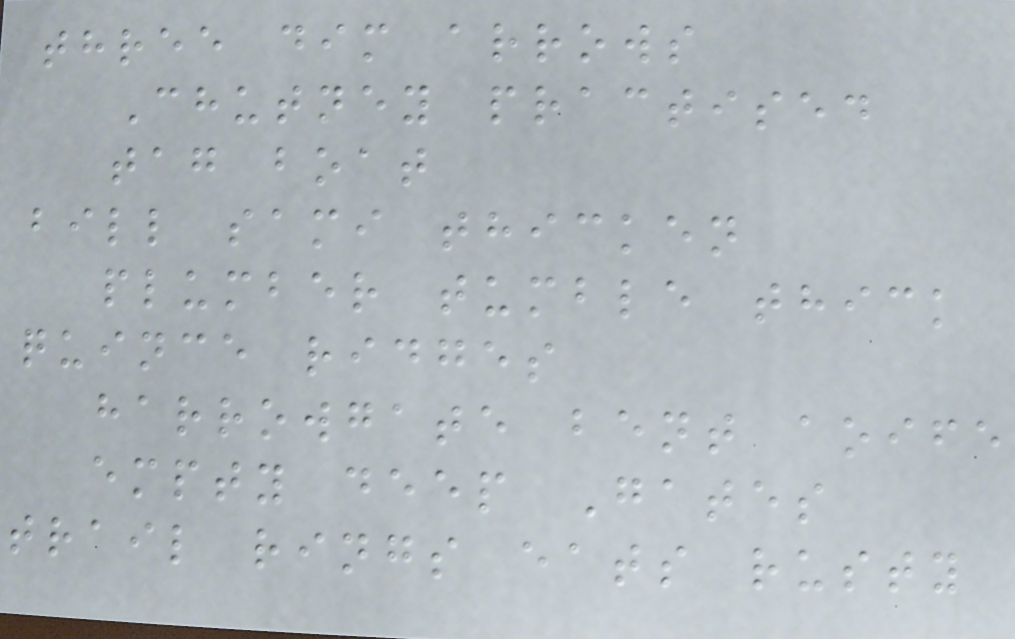three dim arrows
Chutney practised
tag boat
bill sami thicken
plumber tumble thick
quince ridges
harrowgate bent aoife
empty deep Gates
trail rings eats rusty
